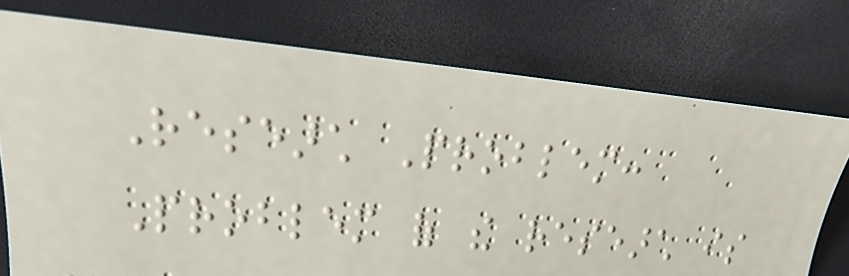Research Problem:
Problem of the research is
